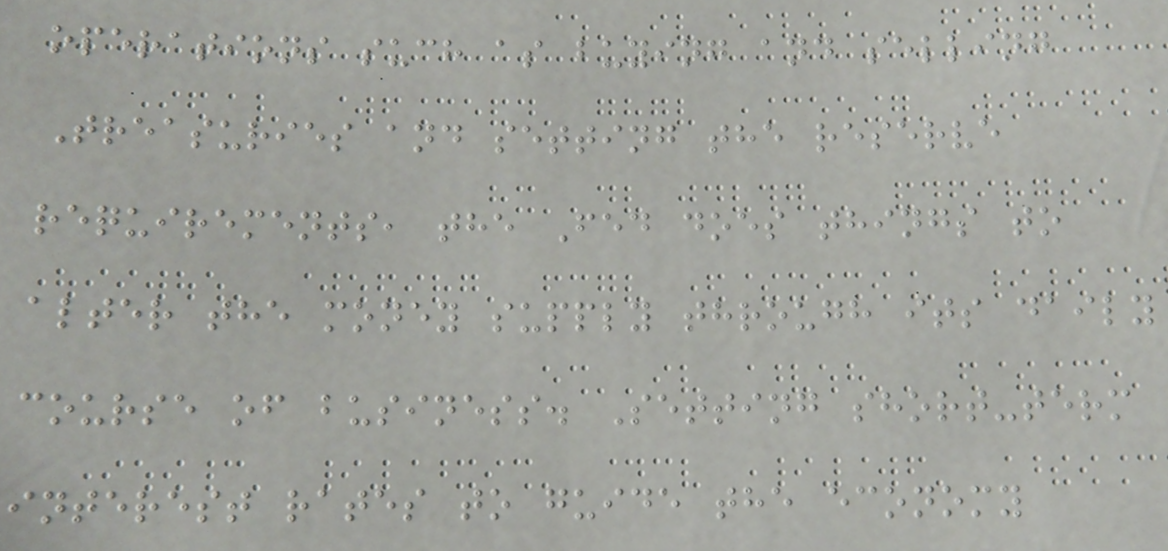operations such as buying and selling
Treasuries and setting the reserve
requirements, the Fed does things to
alter the money supply through its daily
course of business. Setting short-term
interest rates to guide the economy
